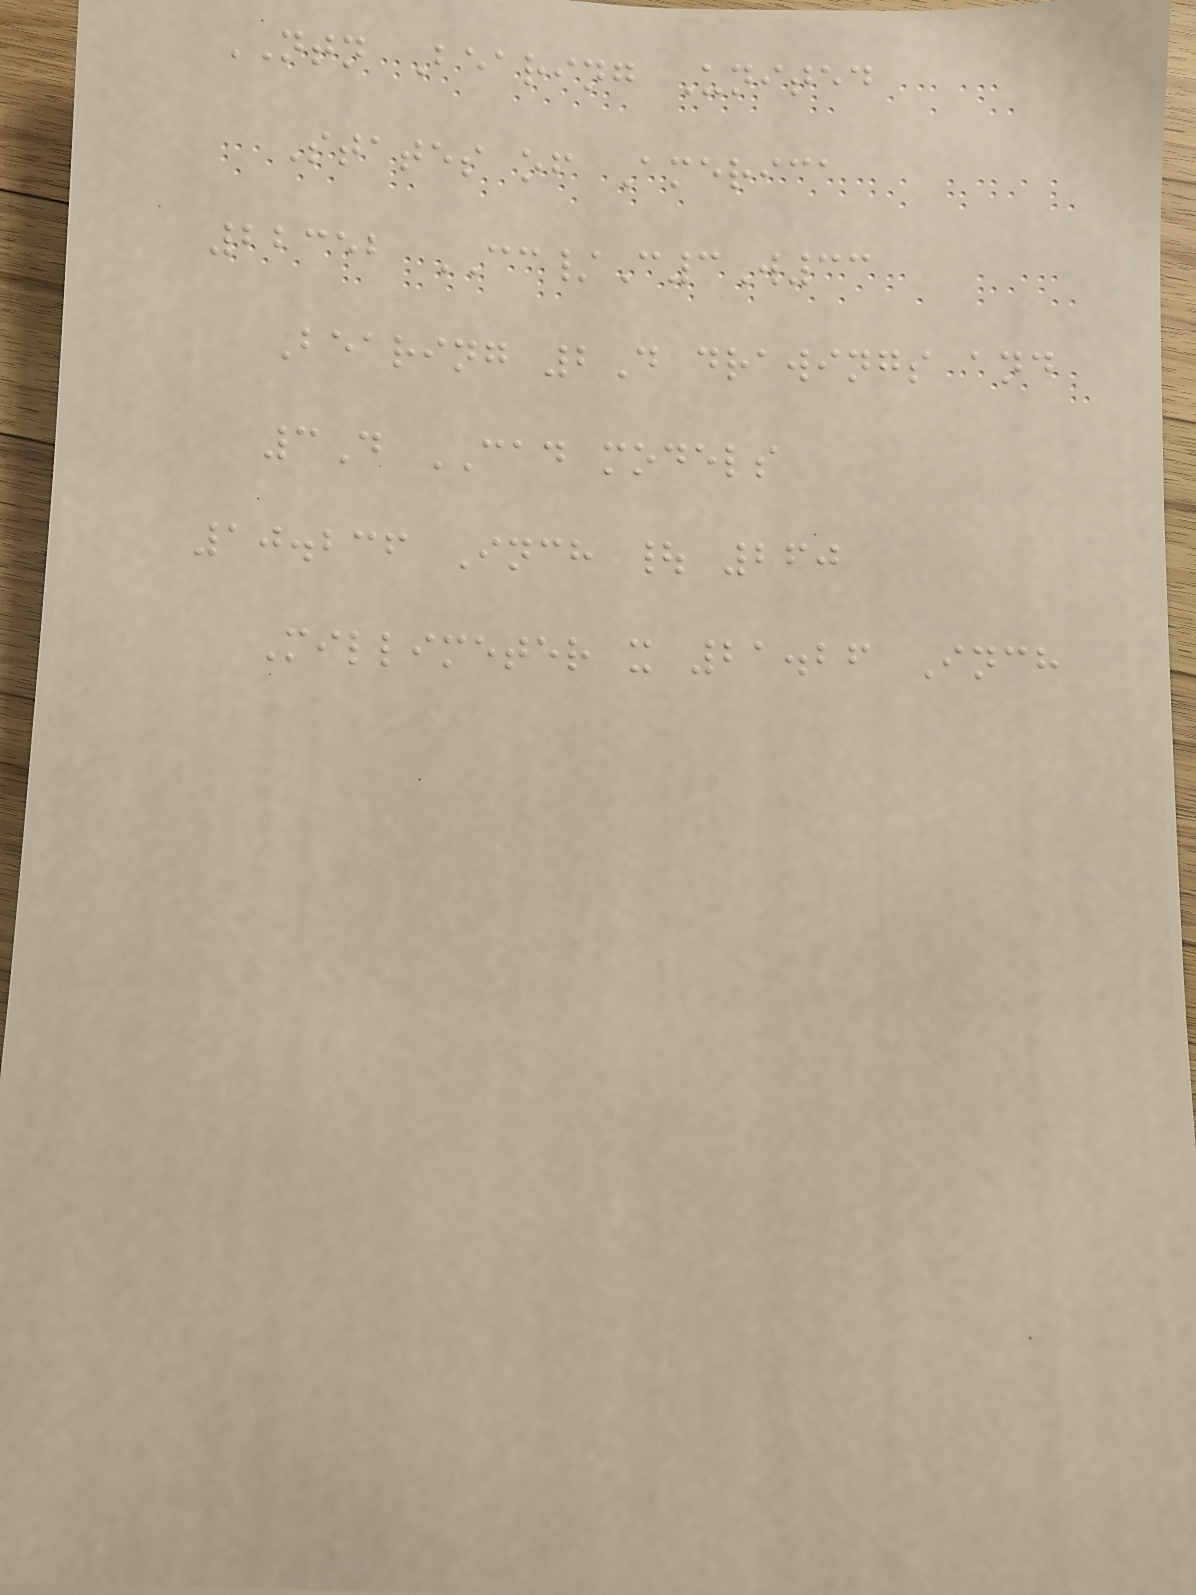NTN Bearing United
States of America
22352 CC/C3W33
Bearing 2D drawings and
3D CAD models
10.236 Inch | 260
Millimeter x 21.26 Inch
